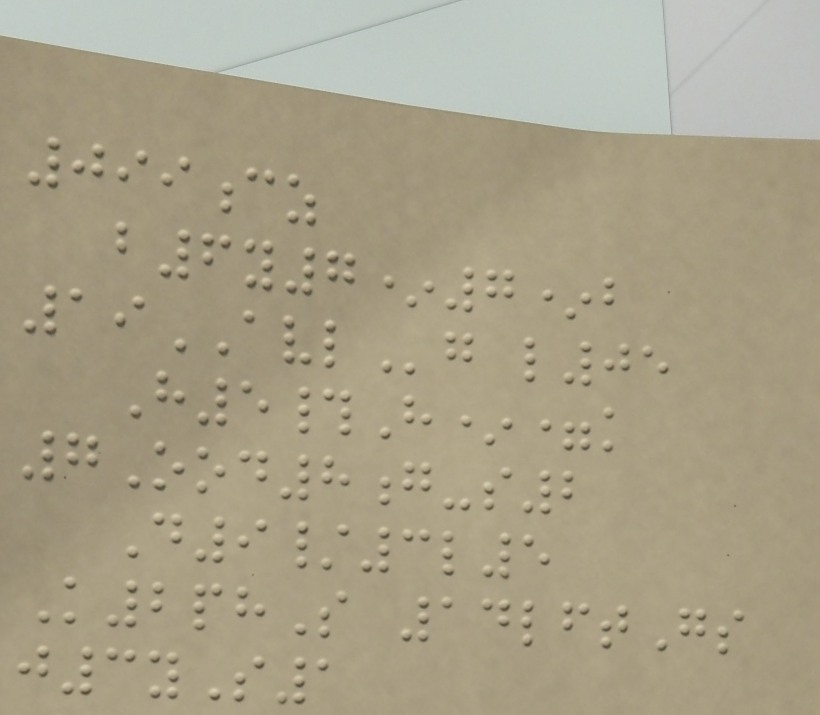099cz
b6y7*7*b
19AVLg l05
H5#H*=k
7Ood8g-s2
D9/3l5
K2phS 14lftGs
j3yS1
